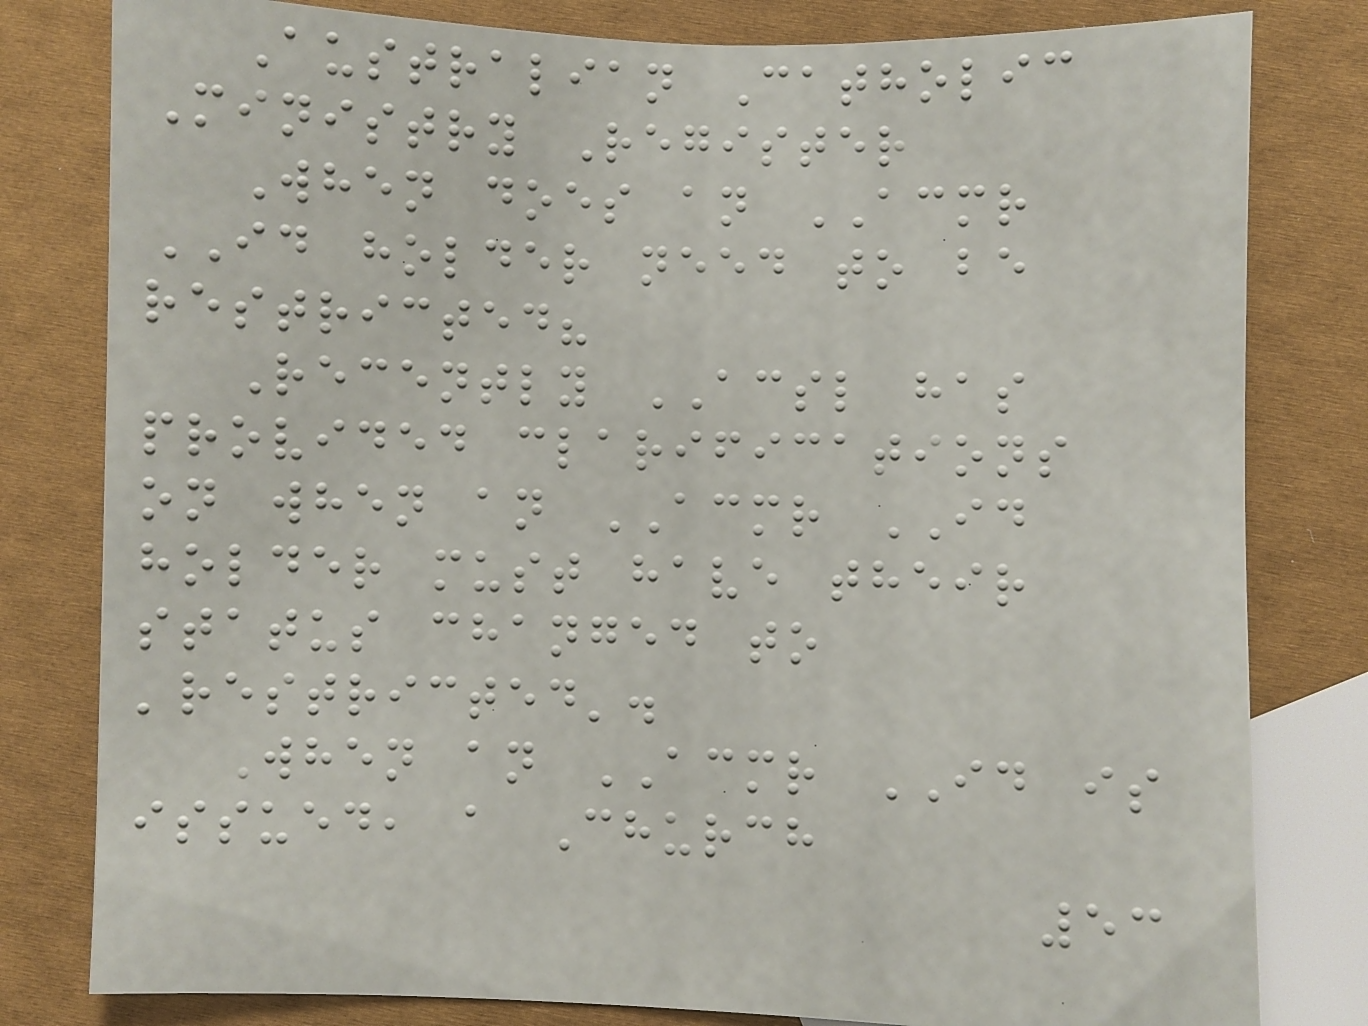Australian Catholic
Ministry Register
When does an ACMR
ID holder need to be
restricted?
Recently ACSL has
provided clarifications
on when an ACMR ID
holder must have their
status changed to
'restricted'.
When an ACMR ID is
issued, a Church
53
